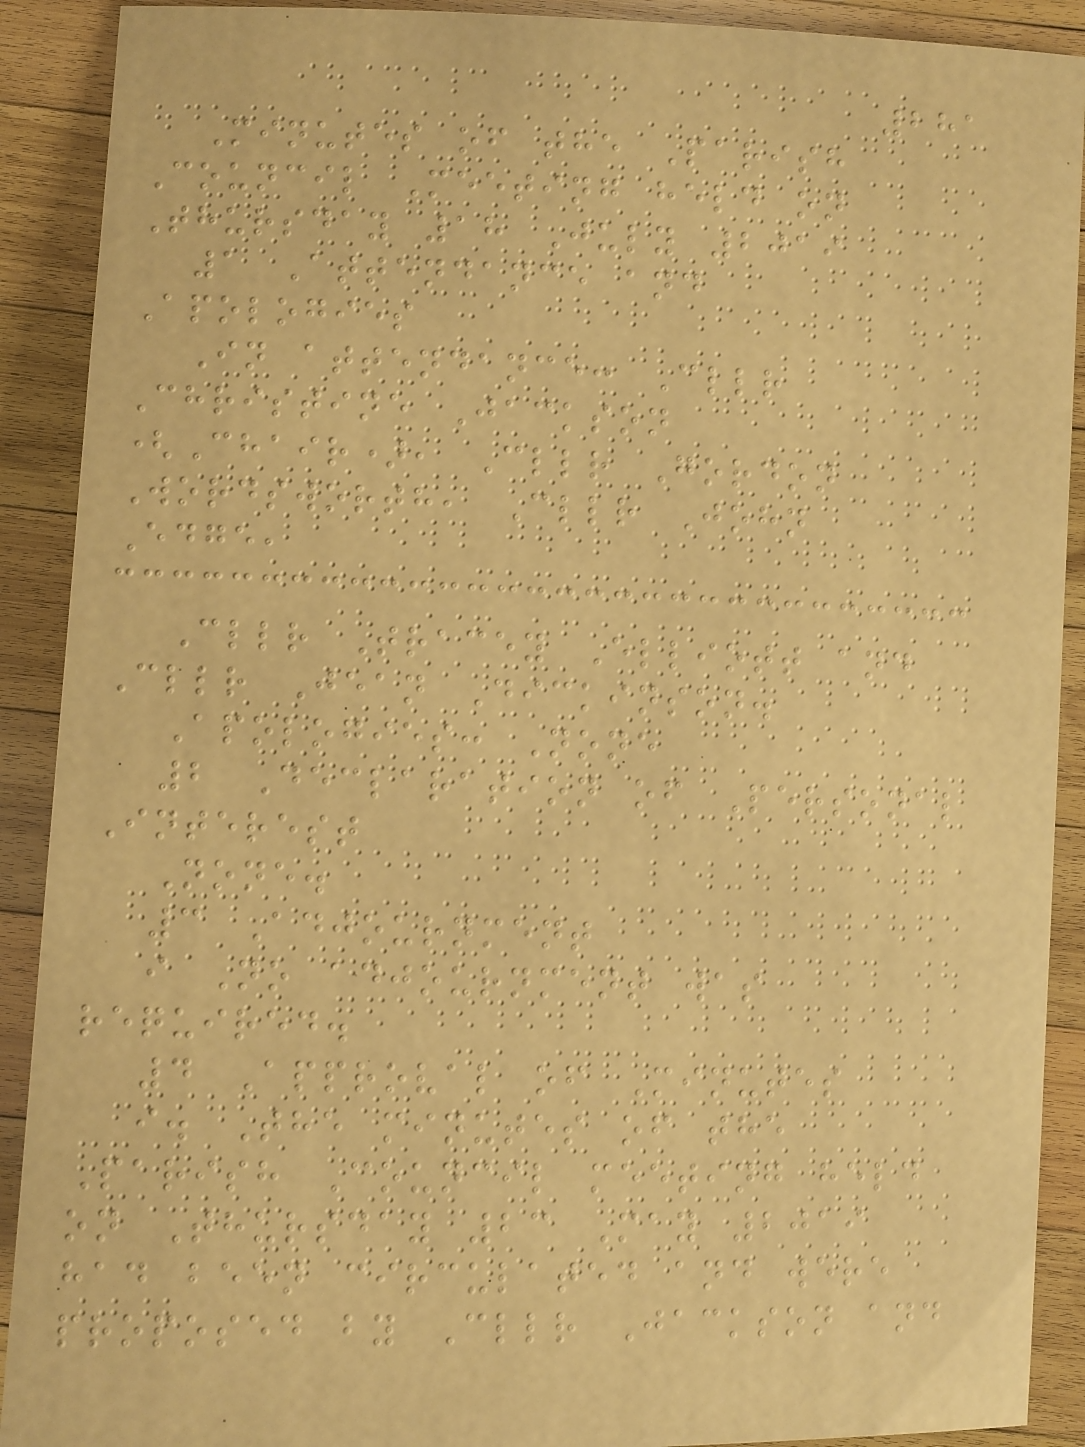281
Minutes of the Parish
Council Meeting held on
Thursday 18 July 2019
1 Attendance and
Apologies
In attendance: Cllr
Christine Jackson
(Chair), Cllr Gordon
Wordsworth, Cllr John
Edge,
Cllr Tracey Elliott and
Cllr Jean Dickinson.
Apologies: None
2 Declaration of Personal
Interest
None.
3 Adjournment
i No adjournment was
required.
4 Approval of Minutes
i. The minutes of the
Parish Council meeting held
on Thursday 23 May 2019
had been circulated and were
proposed by Cllr Jackson and
